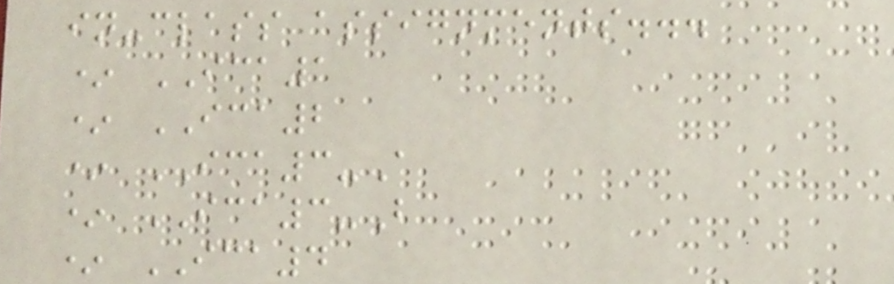in-class assignments...
* ICA1
* ICA2
* ICA3-A
* ICA3-B
* ICA4
